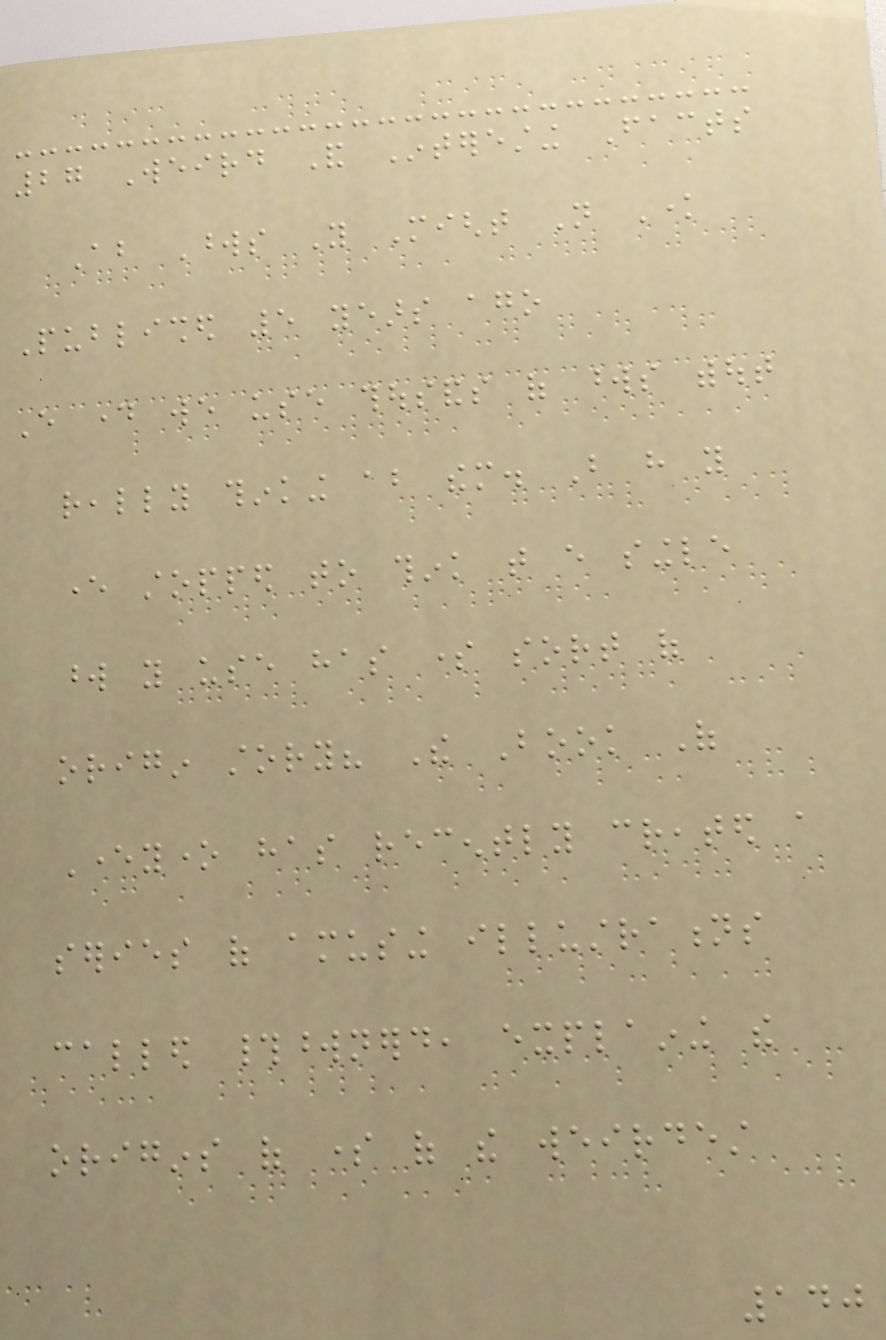27 Weird And Interesting Facts
About Words You Might Not Know
Published 5 years ago
Every day we use thousands of words without
really thinking about them. But have you
ever stopped to think that every single
word you use has some sort of
origin story? The Book Of
Everyone has recently created a
series of amusing illustrations
called #wordnerd, explaining the
origins of some of the weirdest
140
